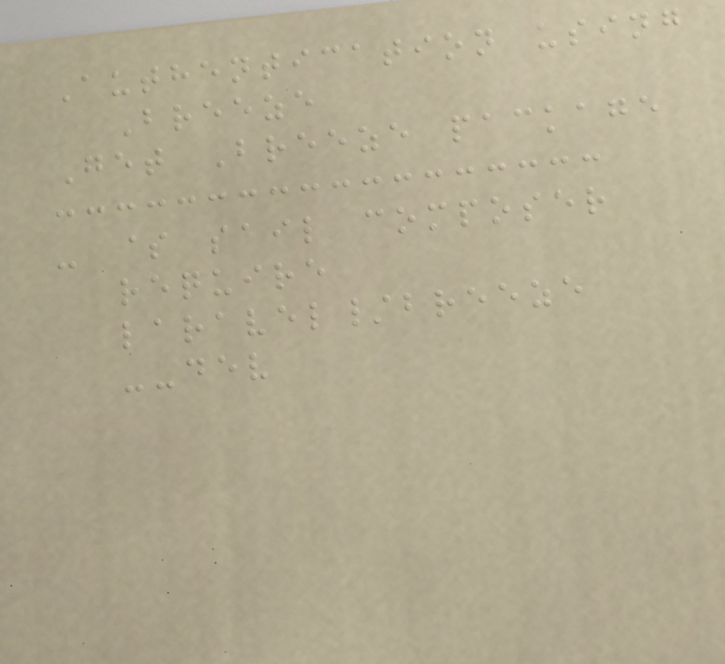Authentication using
Breeze
Get Breeze package
- $ sail composer
require
laravel/breeze
--dev
